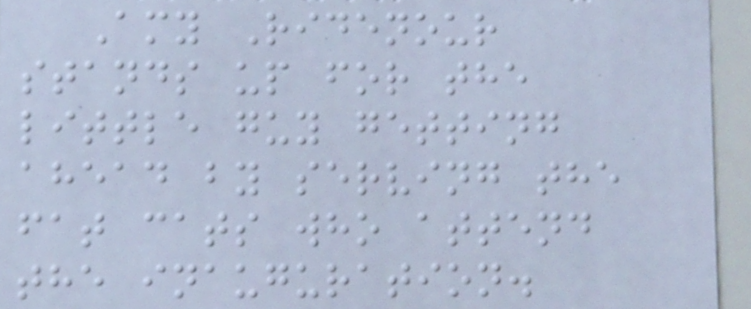Amy Ridenour
stands up for the
little guy getting
ahead by serving the
fat cats who attend
the inauguration.
